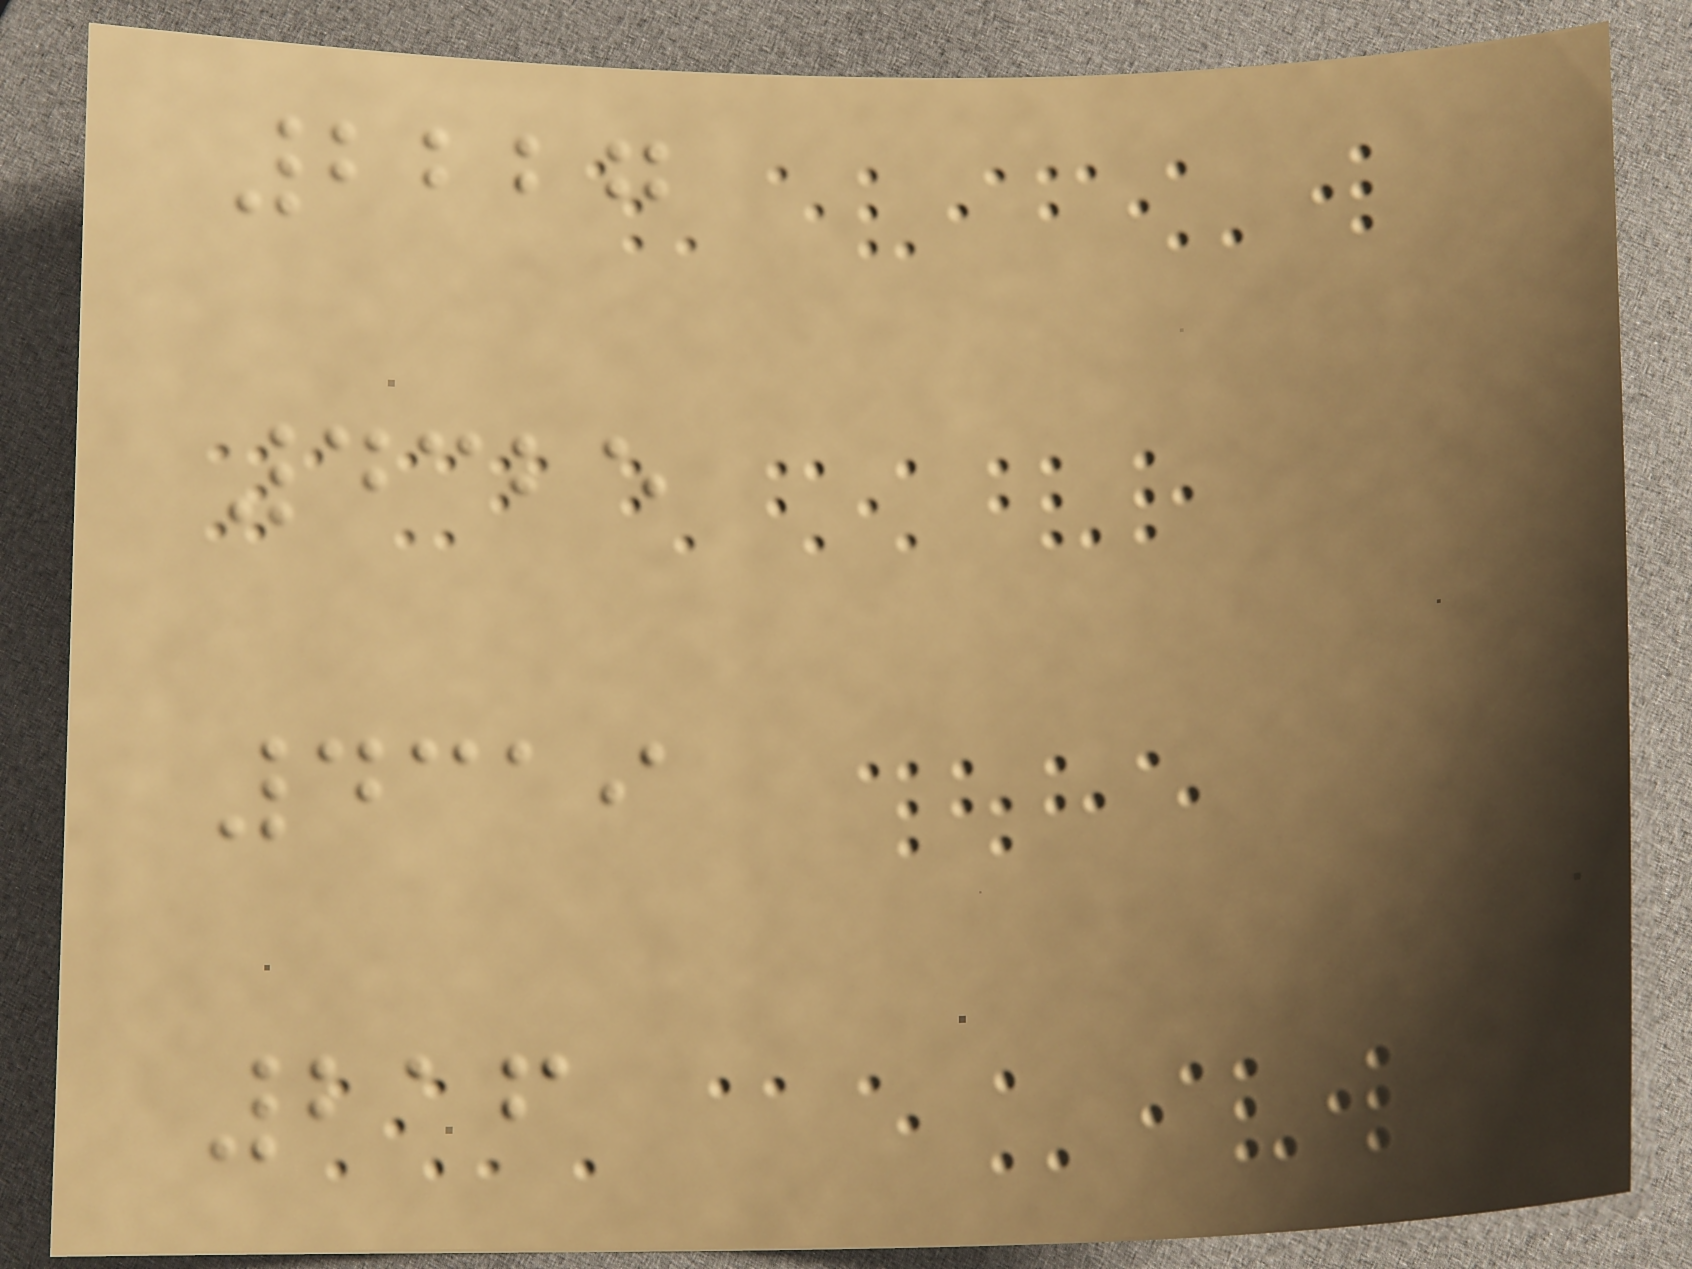2227
4325
4319
216
